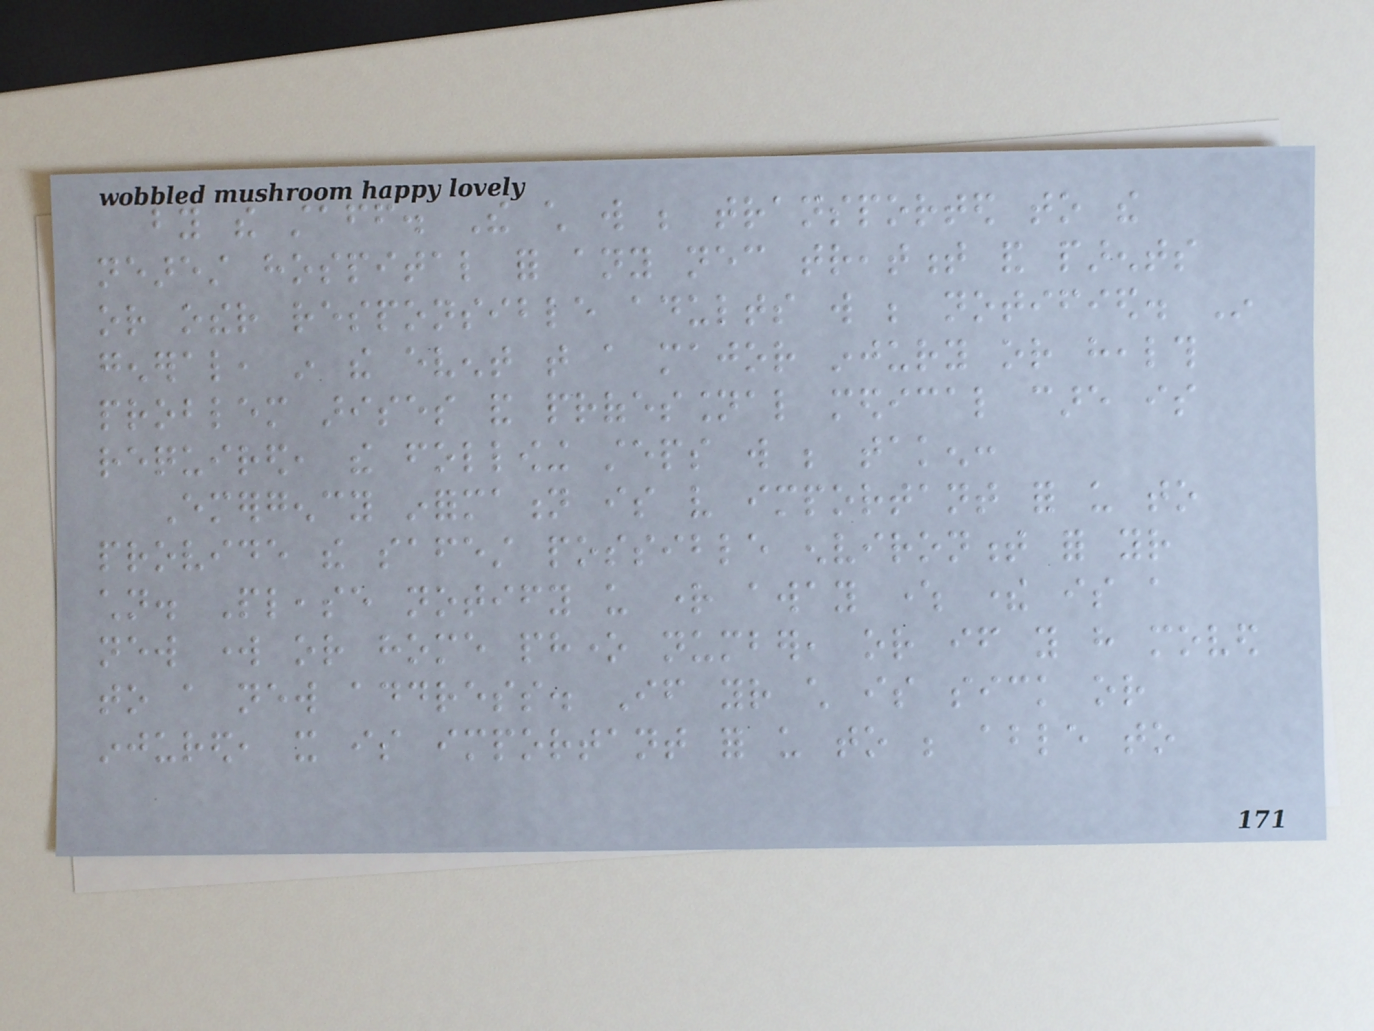by the staff. The child will be transported to the
nearest hospital for any necessary treatment and parents
or other responsible adults will be notified. In
general, in the event that a major injury or health
problem arises and professional medical care is
required, the following steps will be taken:
Emergency information is very important for us to
provide the safest possible environment for your
children. Please notify us right away where there is a
new work or home phone number, or if you have moved
to a new address. If your child is sick or
injured, it is important for us to be able to
